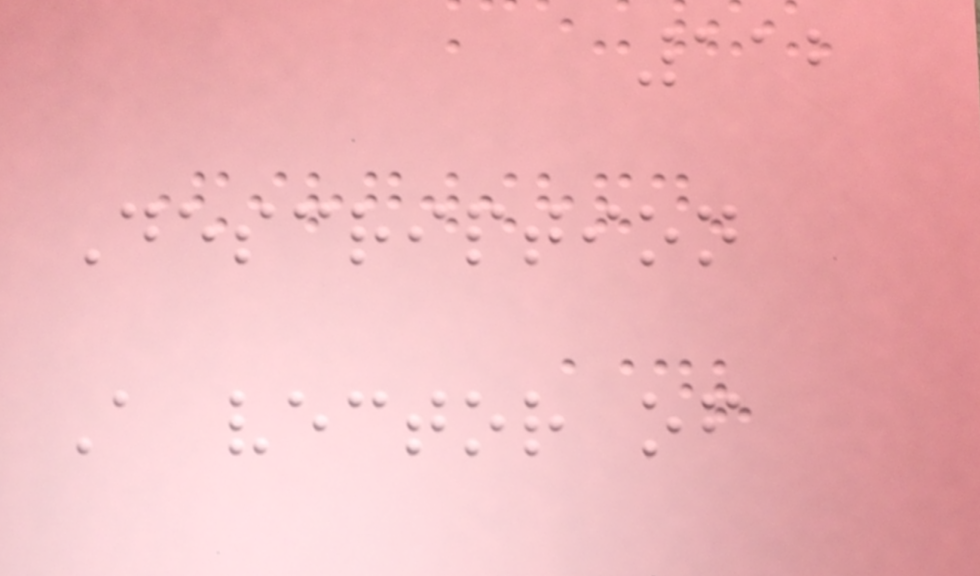112
Description
A vector of
